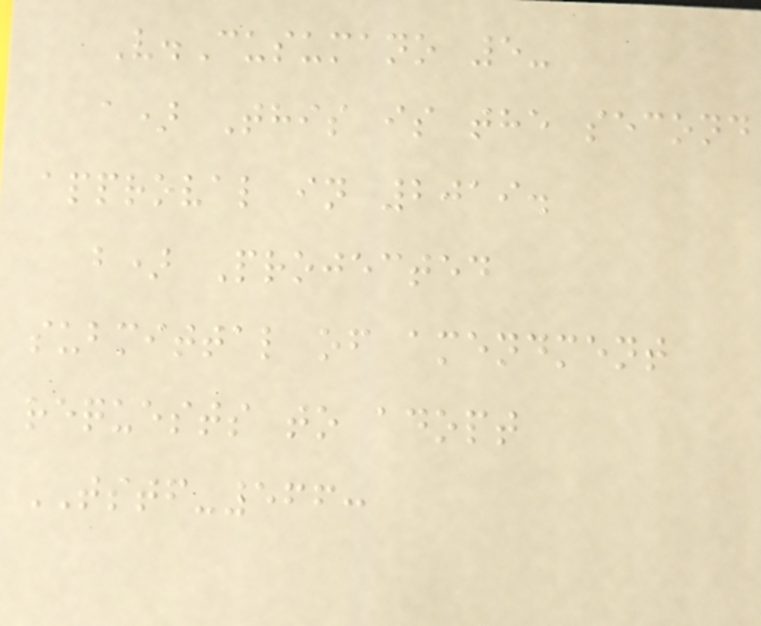V.Cusumano 5-
a) This is the second
approval in 2019.
b) Projected
submittal of amendment
requests to adopt
TSTF-566:
